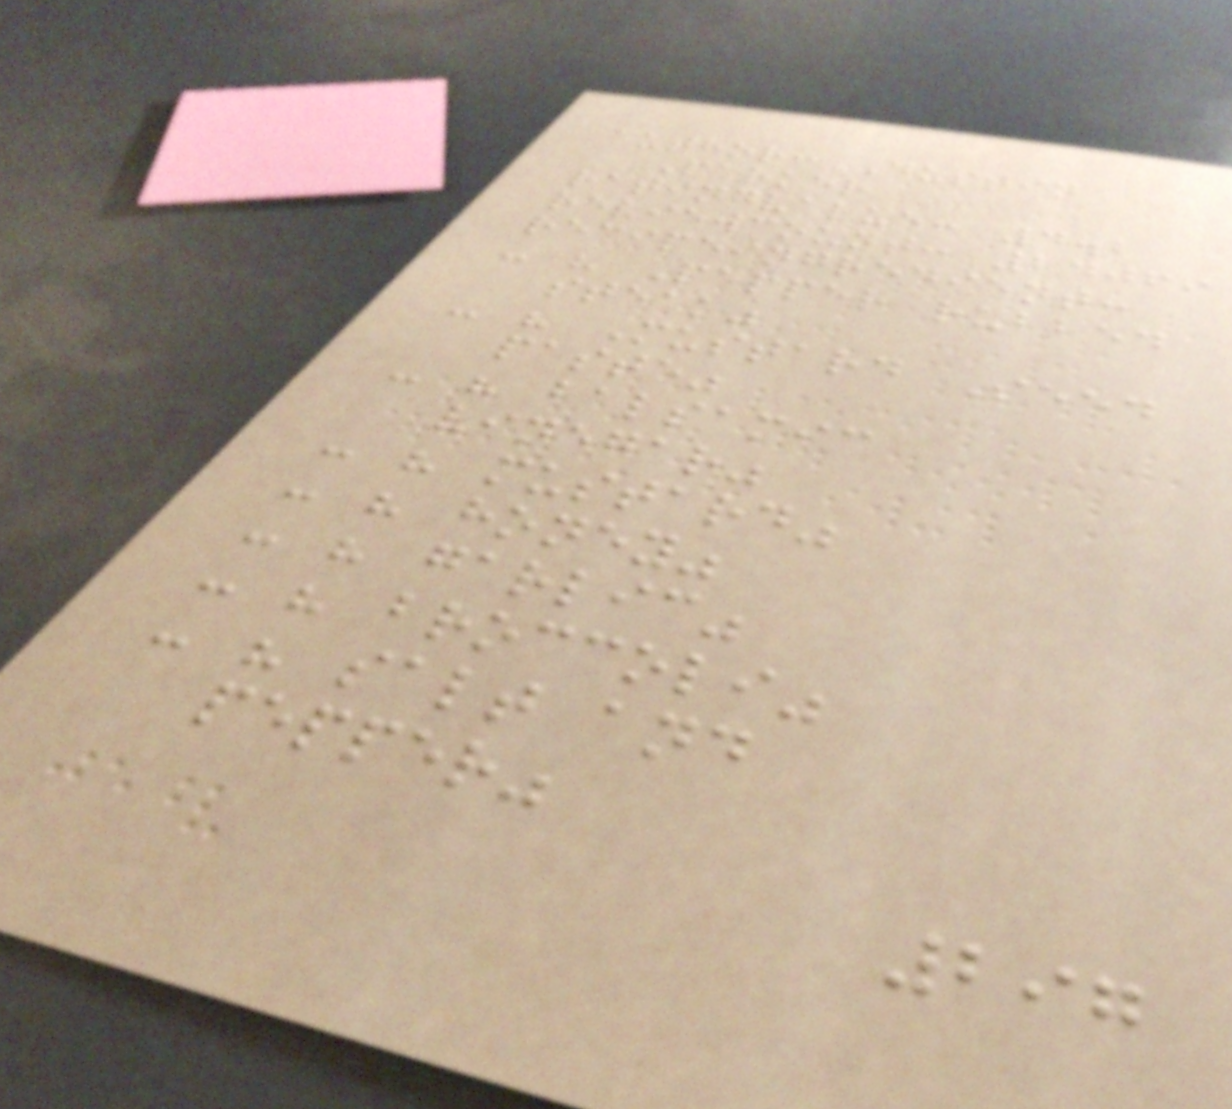author: Dustin
Parker
ratingvalue: 4.2
reviewcount: 24069
recipeingredient:
- " Pepper rubbed
steak"
- " Mustard Seed
paste"
- " balsamic
vinegar"
- " mustard"
- " honey"
- " garlic"
- " broccoli"
- " salt and
pepper"
297
